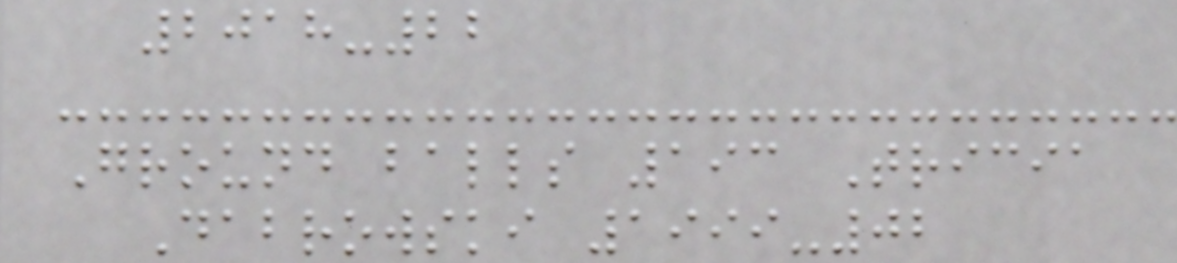2018-22
Ground balls 193 Tricia
Dabrowski 1999-02
